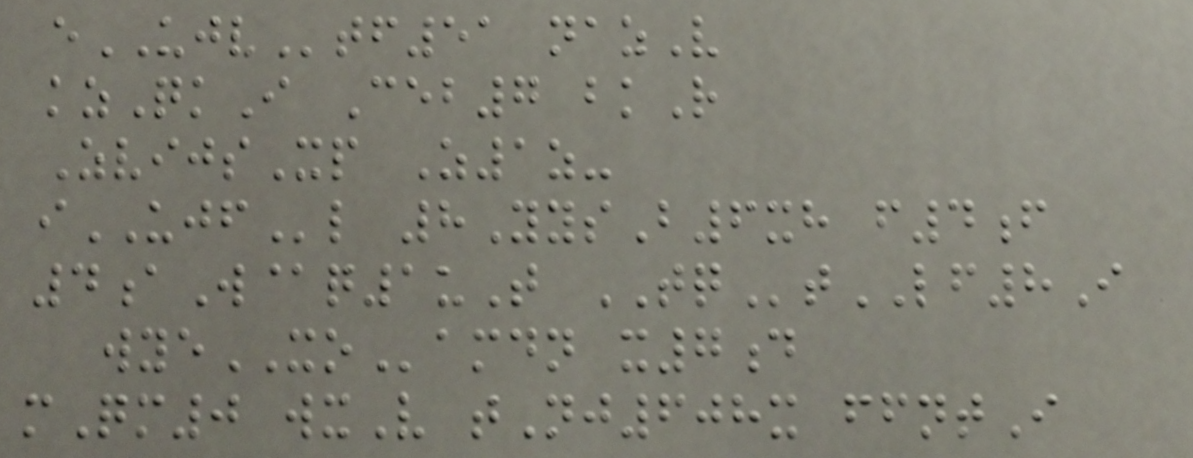eUJVtf51 nazV
kzQkI Ceb7 bkR
ZvijsXp Z1z-
iUJFl 8YysB6xh f4f
4aW@q1uT TQtLF8I
wyeXOamdn x7d
mQm0 wxV tNj608x ffntI
